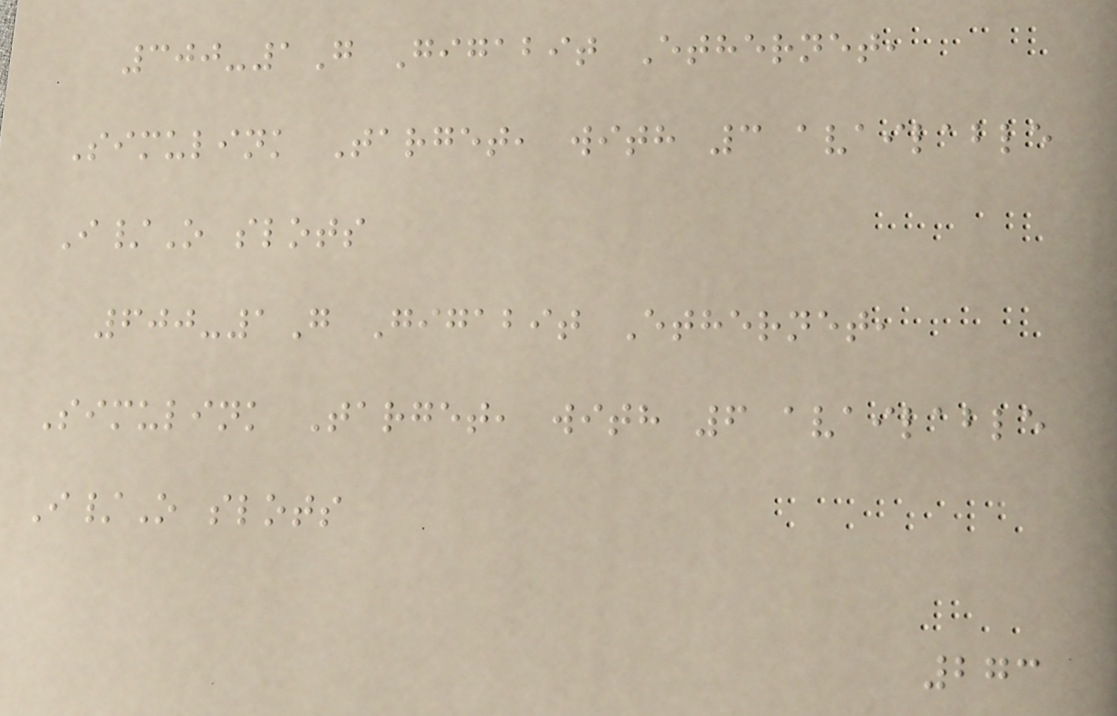300-1G Gigabit Ethernet,
Simulink Target, with 3 available
I/O slots
600-1G Gigabit Ethernet,
Simulink Target, with 6 available
I/O slots
273
